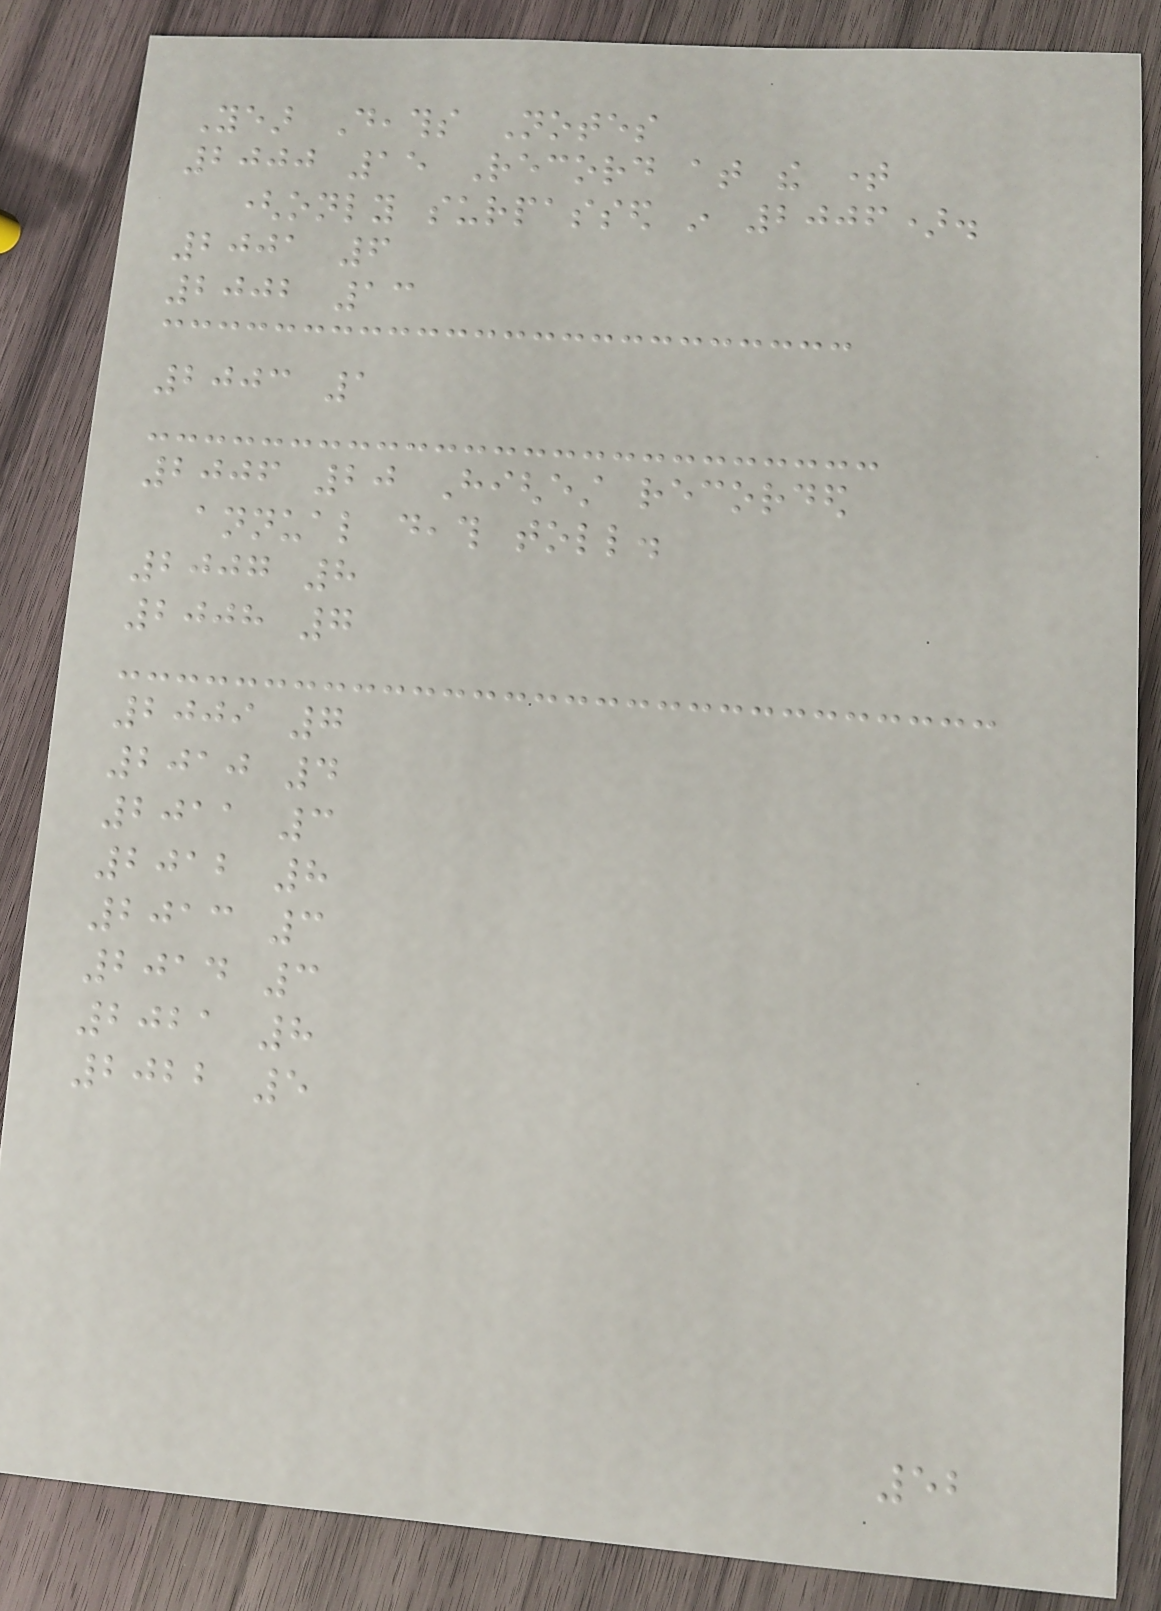Year Deaths Notes
2000 15 Record at the time
(only surpassed in 2006).
2001 6
2002 13
2003 1
2006 20 Highest recorded
annual death toll.
2007 8
2008 7
2009 7
2010 4
2011 3
2012 8
2013 3
2014 3
2021 8
2022 5
52
